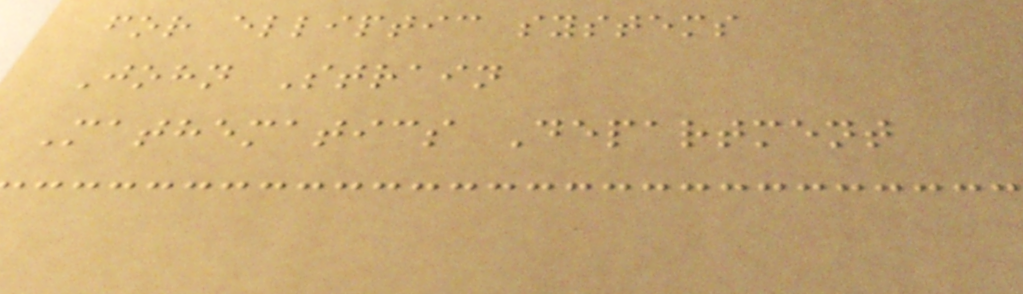for elliptic systems
John Strain
Mathematics Department
